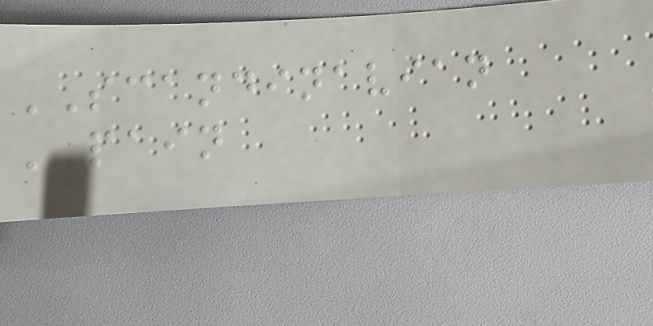SCANDINAVIAN
PAIN
